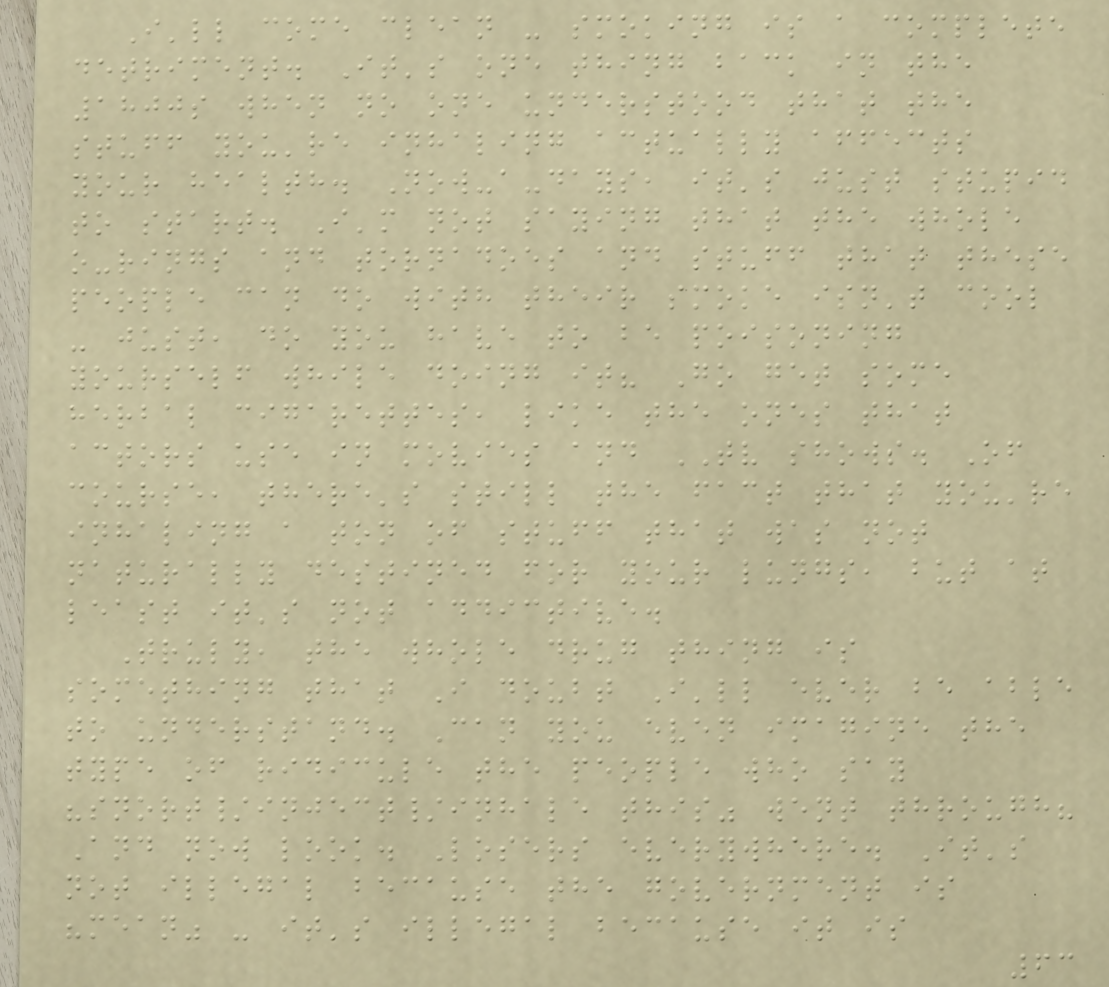I'll come clean - smoking is a complete
detriment. It's one thing back in the
1800s when no one understood that the
stuff you're inhaling actually affects
your health. Now-a-days, it's just stupid
to start. I'm not saying that the whole
o-rings and tornadoes and stuff that these
people can do with their smoke isn't cool
- just, do you have to be poisoning
yourself while doing it? Go get some
herbal cigarettes, like the ones that
actors use in movies and TV shows. Of
course, there's still the fact that you're
inhaling a ton of stuff that was not
naturally destined for your lungs, but at
least it's not addictive.
Truly, the whole drug thing is
something that I doubt I'll ever be able
to understand. Can you even imagine the
type of ridicule the people who say
"snort/inject/inhale this" went through?
And now look. Losers everywhere. It's
not illegal because the government is
"mean" - it's illegal because it is
63
